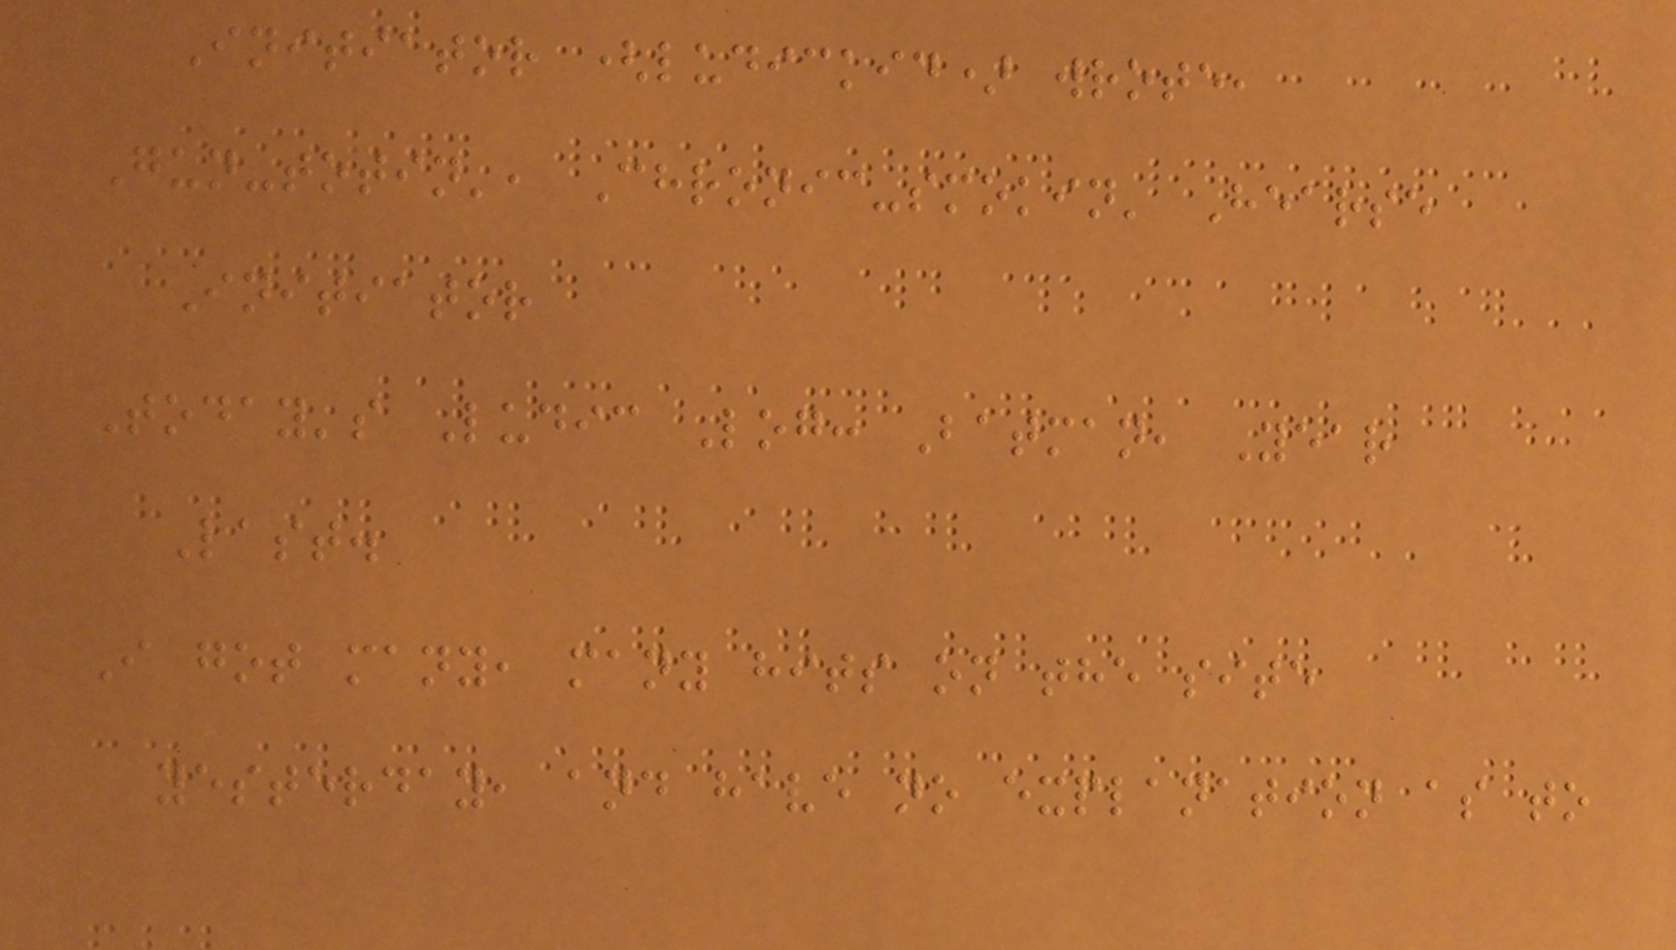Initiator (ludickid) wrote,
Gun-totin', Chronic-smokin' Hearse
Initiator
Today's Ludic Log: Batman, Year
Last.
I got many, many hits on the site
yesterday, and have no explanation as to
